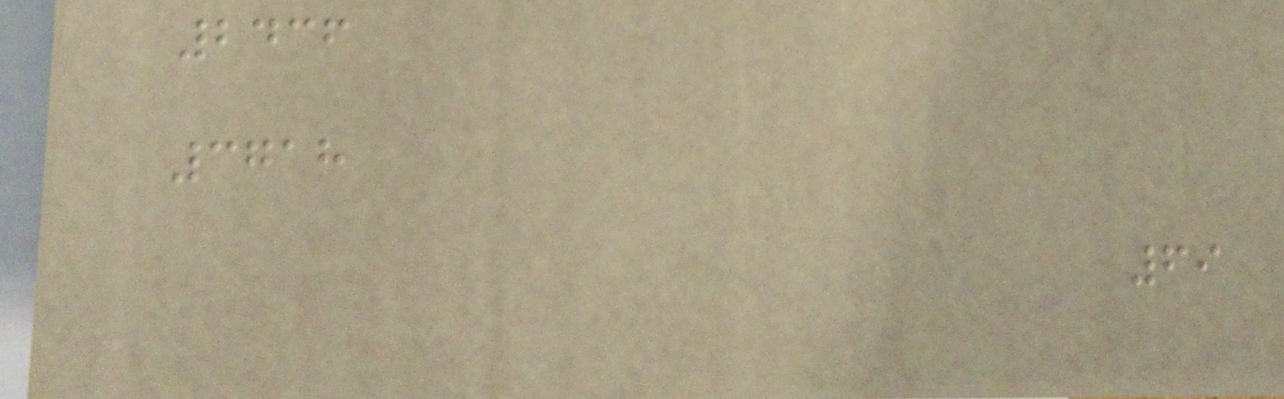2436
3718
69
